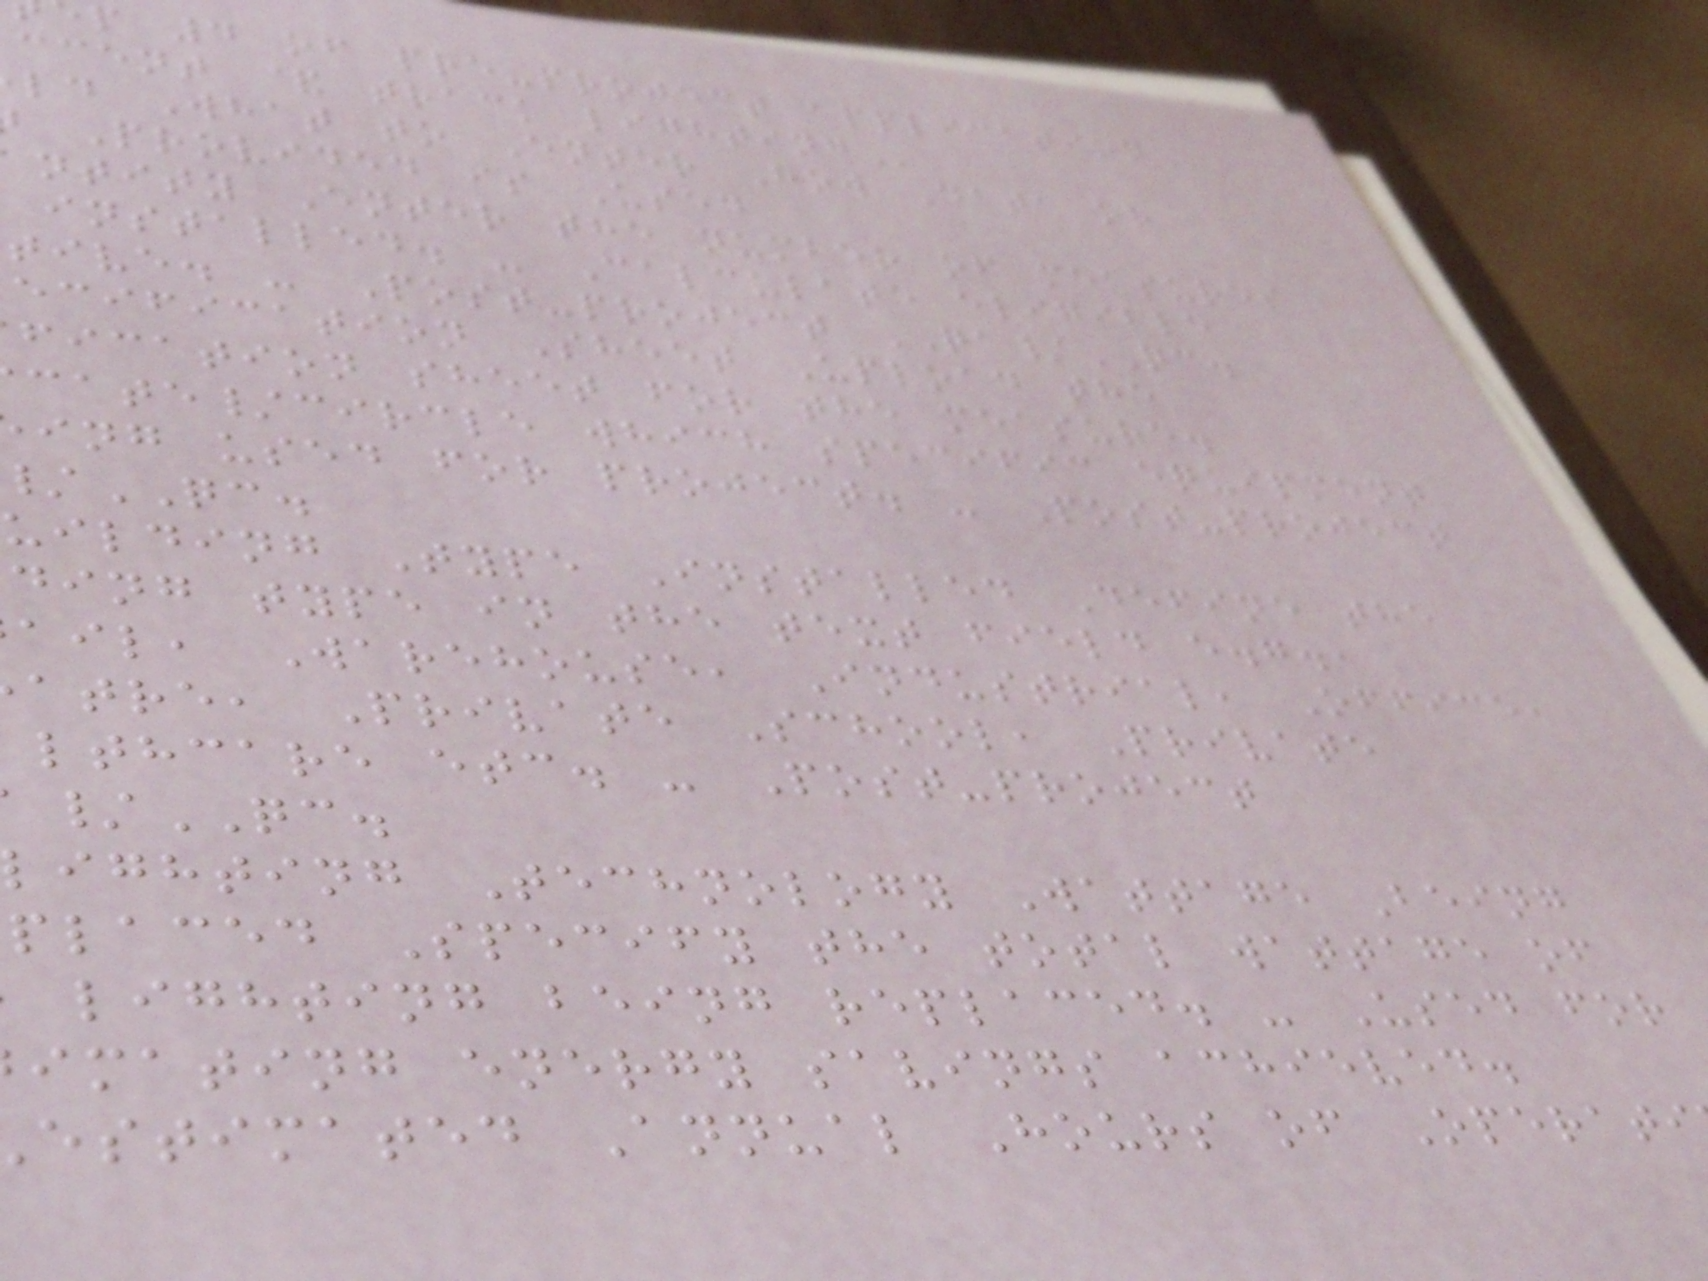p 4 of pre-project
ccent & track
ld What to Enter How Data or
Provided is Used
ntity Enter the number of measures
installed. - Calculate eligible
tive. - Post-project QA/QC.
ecification Sheet Upload the
fication sheet for the measure.
cate/circle which specific equipment
ing used for project. - Post-project
QC.
uilding Type Installed Define the
ding type in the text field e.g.,
ail, Warehouse, Industrial, Office,
atre, Private School, Private
lthcare etc. - Post-project
/QC.
lighting Technology Wattage Being
placed Specify the total wattage of
lighting being replaced. - Used for
imating energy savings achieved.
estimated Annual Hours of Operati
